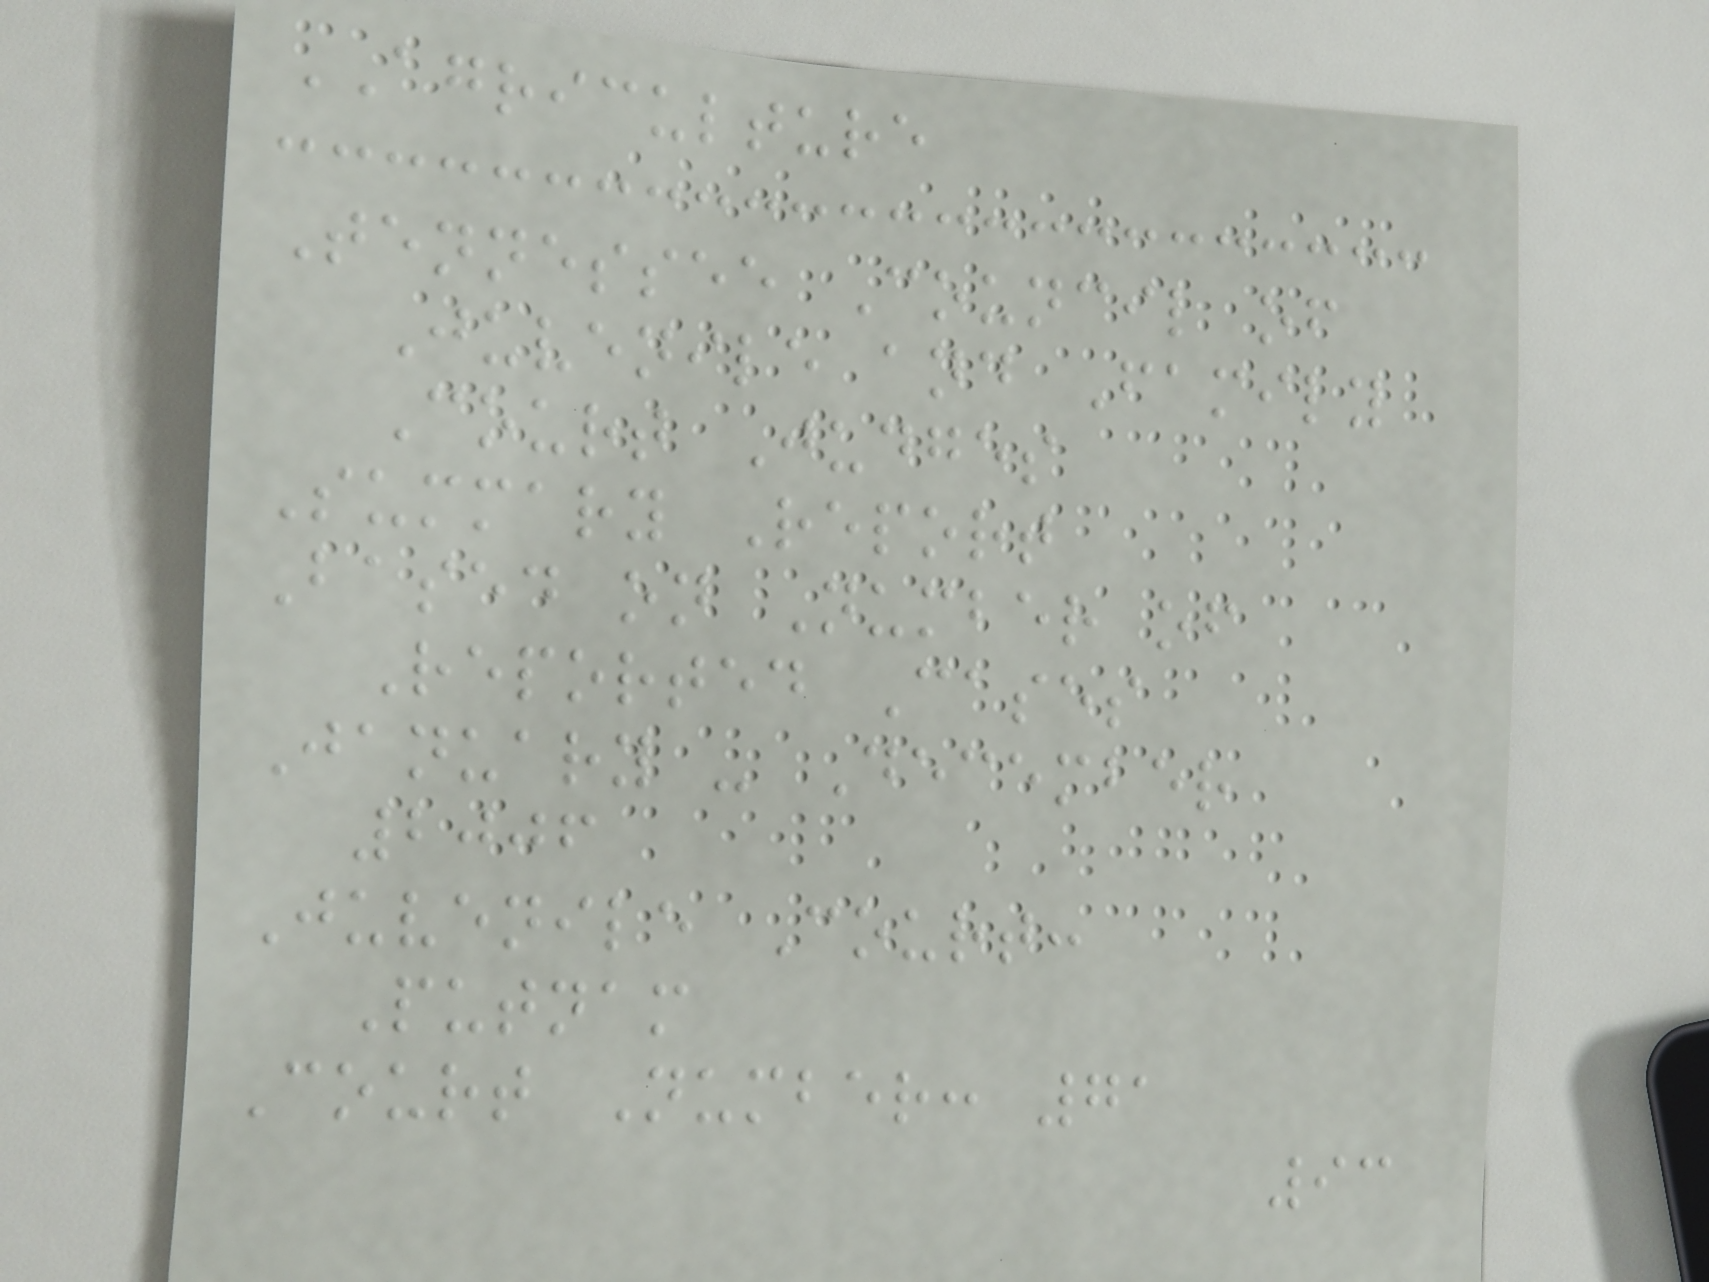AGRICULTURE
Tennessee Council of
Juvenile and Family
Court Judges
Summary Report
Based on Number of
Reported Cases
January - December
2006
Juvenile Court:
Putnam
Court Number: 71
93
